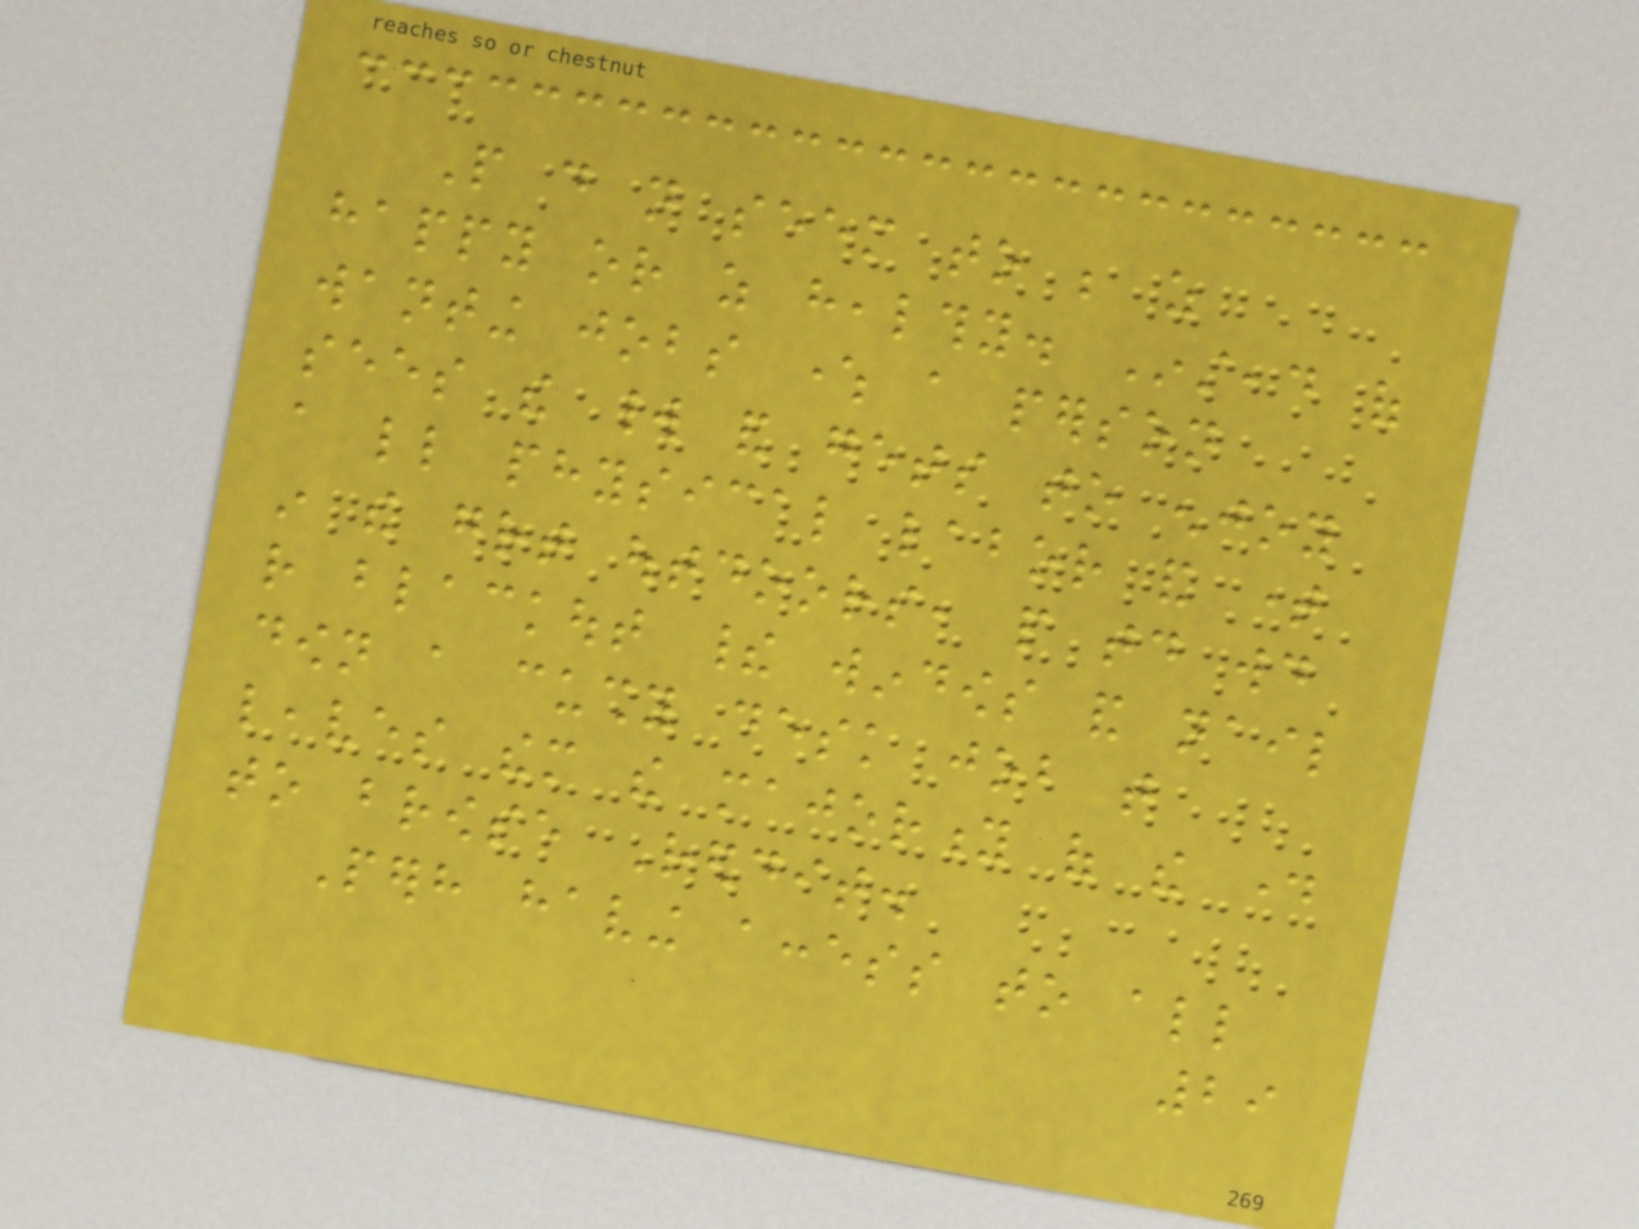People do not seem to be as
happy or as healthy. Instead of
wanting jobs where a person
sees the world and gets to enjoy
a little physical labor and time
in the great outdoors, people today would
rather blackout their windows and nail
down a cushy desk job that
leaves them the majority of the day
to browse Reddit.
Perhaps having access to all
29
